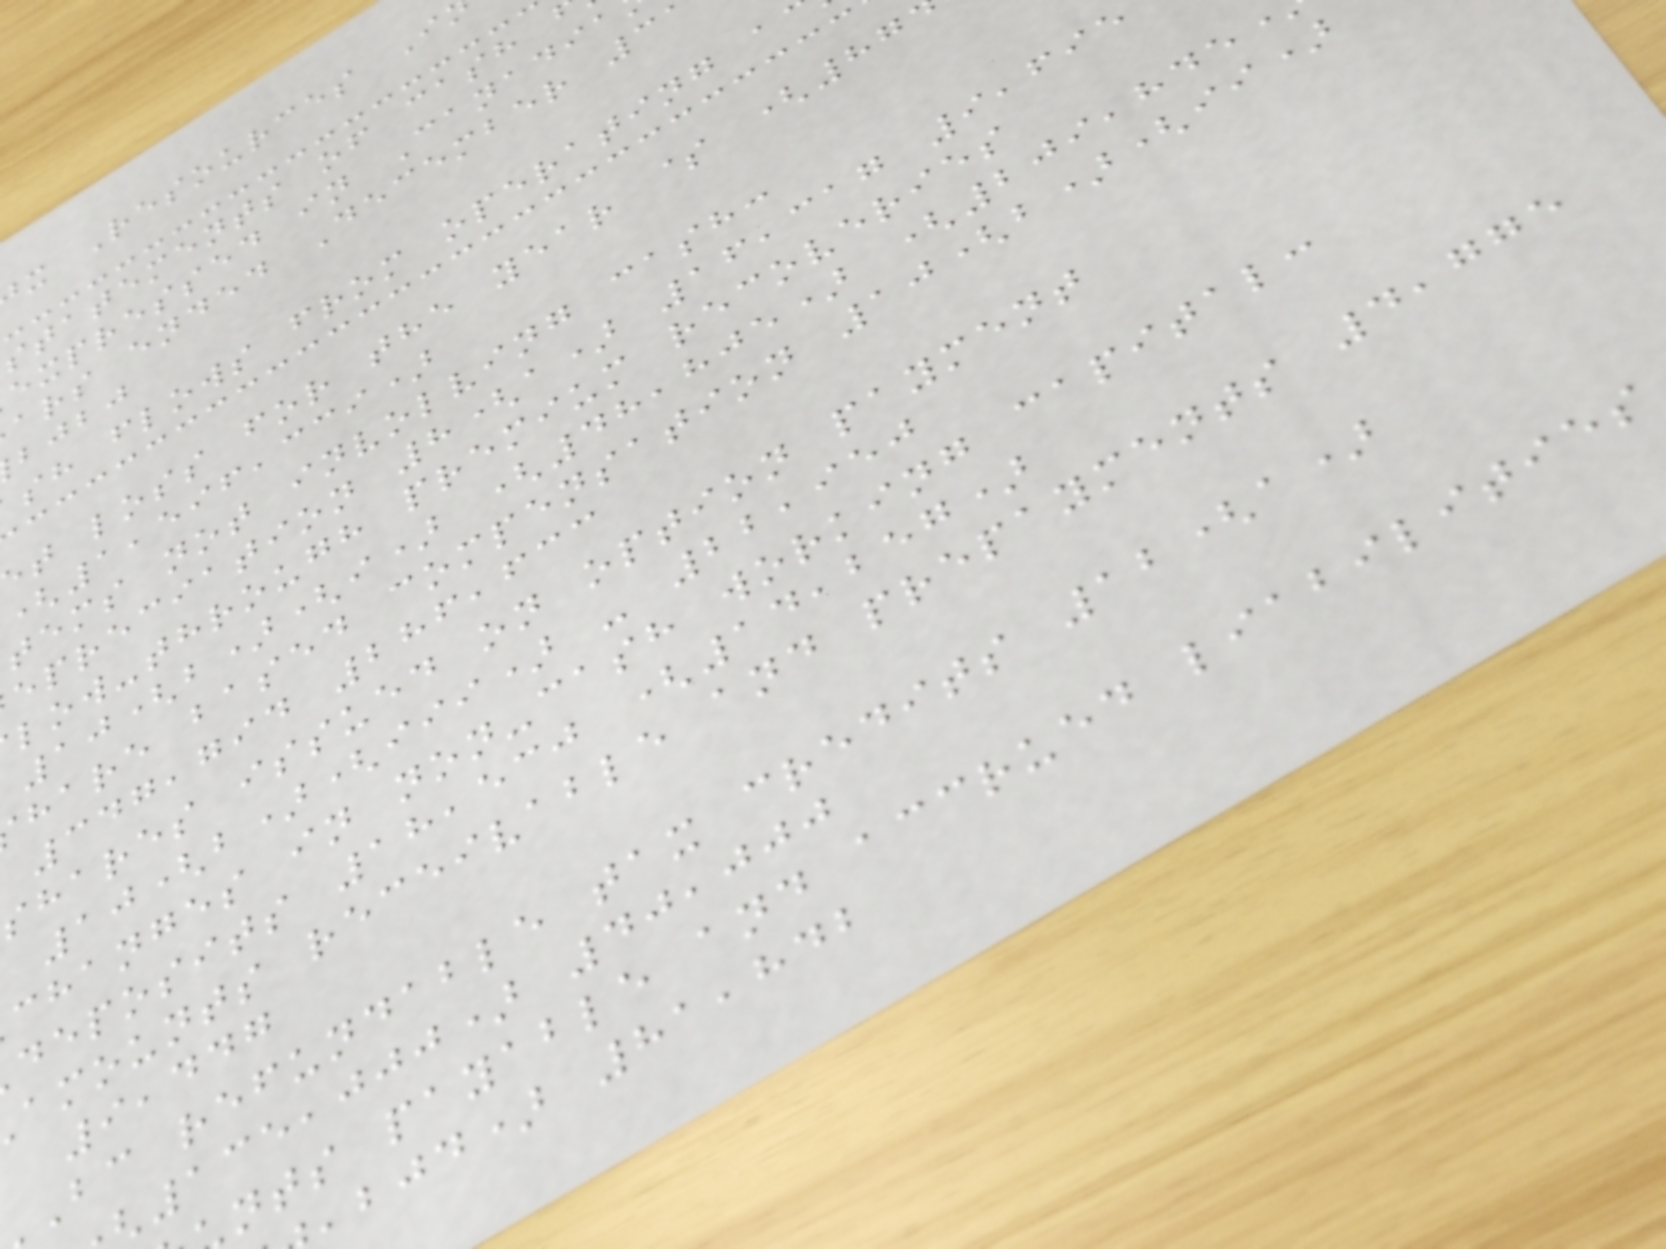x Resources I
statements of cash
expressed in Canadia
ars ended December 3
bjbj
sh flows from operating a
t loss for the year $ (87
(1,596,339)
tems not involving cash:
epreciation 8(a) 16,317 9,695
low-through premium recoveries
10(b)(i) (48,805) (209,845
hare based compensation 10(b)(ii)
347,794 286,633
shares issued on option payment
10(b)(iii) - 22,950
changes in non-cash working capital:
deposits 18,530 (14,257)
amounts receivable and prepayments 4,775
9,447
bc refundable tax credits 12(a)
135,000) 40,000
nts payable and accrued liabilities
,bjd) 81,842
